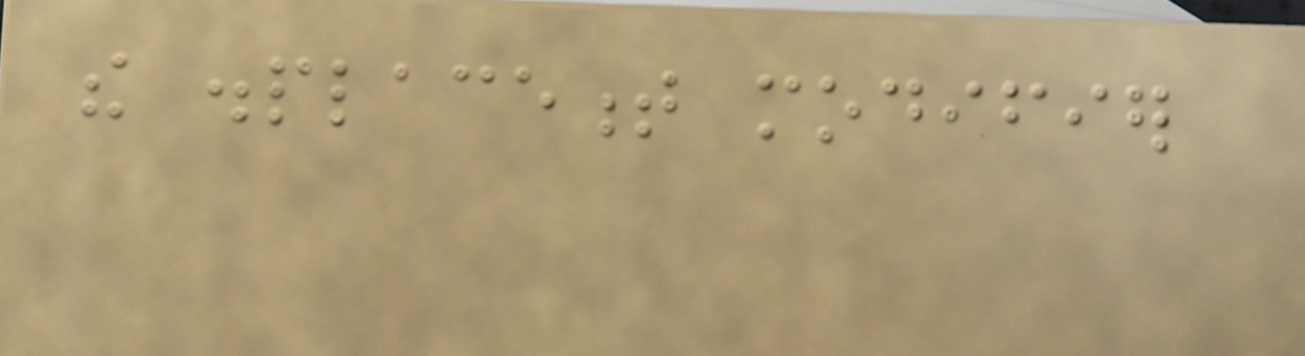the displacement modifier
